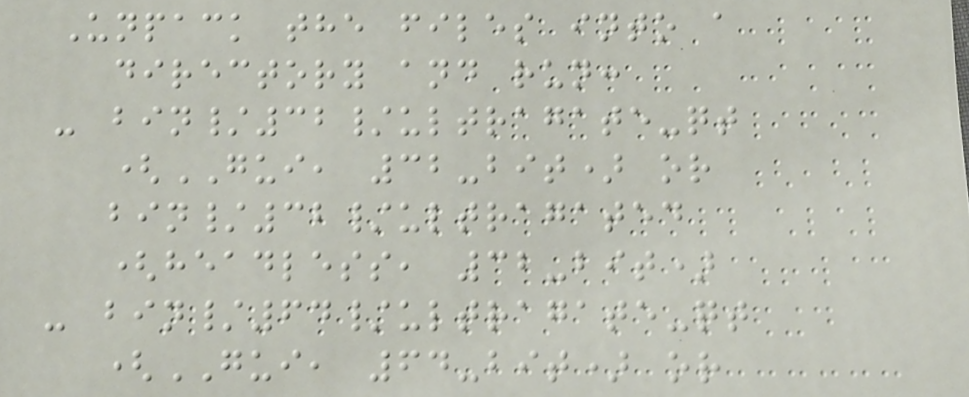Unpack the files into a
directory and run:
- bin/32/ultragate-qt
(GUI, 32-bit) or
bin/32/ultragated
(headless, 32-bit)
- bin/64/ultragate-qt
(GUI, 64-bit) or
